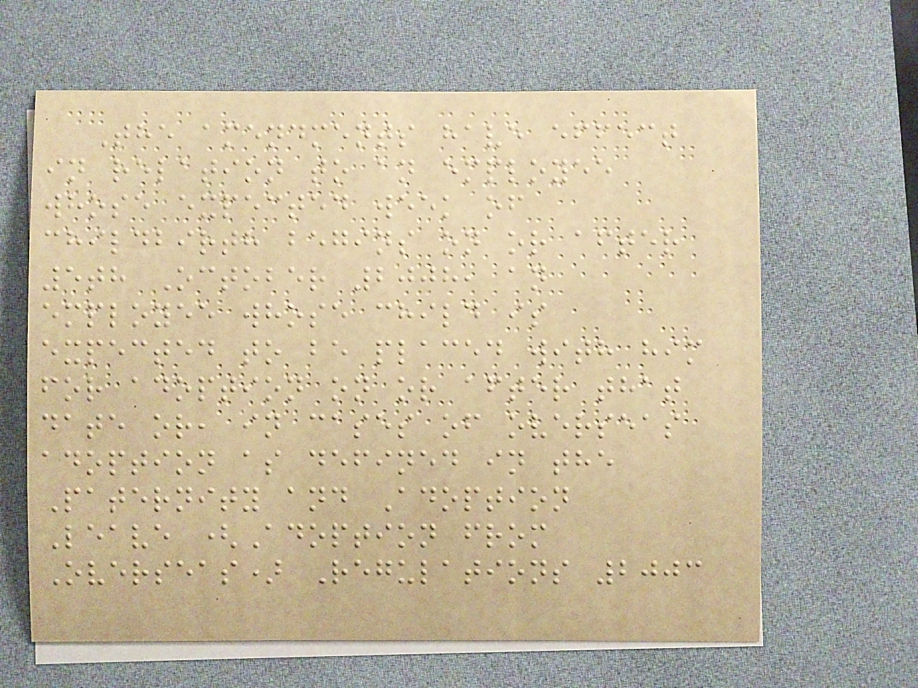The amendments have effect
in relation to an employee
whose expected week of
childbirth begins on or after
5th October 2008, an
employee whose child is
expected to be placed with him
for adoption on or after that
date or, in cases of overseas
adoption as defined in the
Paternity and Adoption
Leave (Adoption from
Overseas) Regulations 2003
